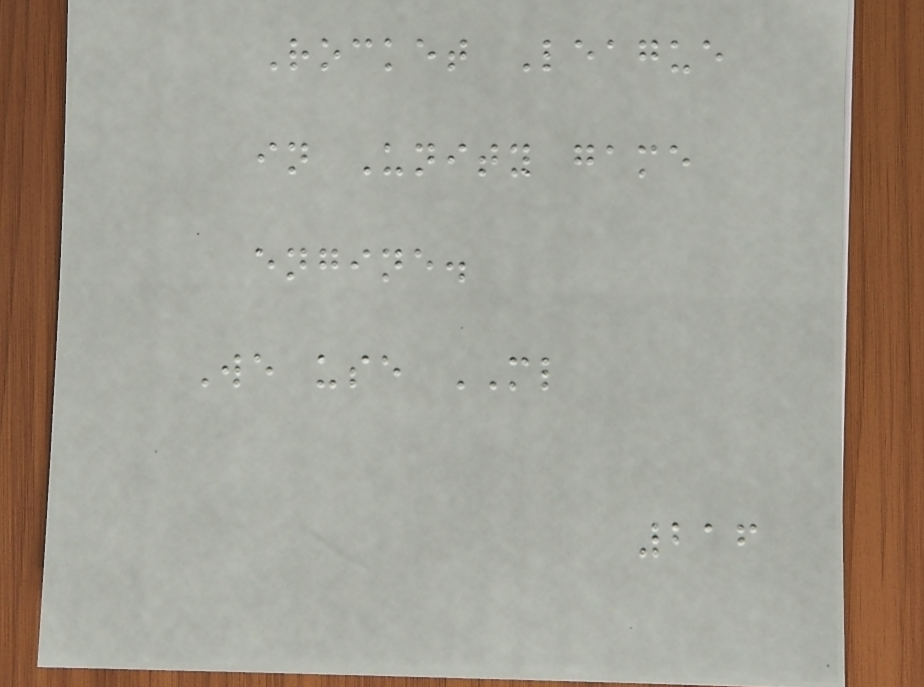Rocket League
in Unity game
engine.
We use ML
216
